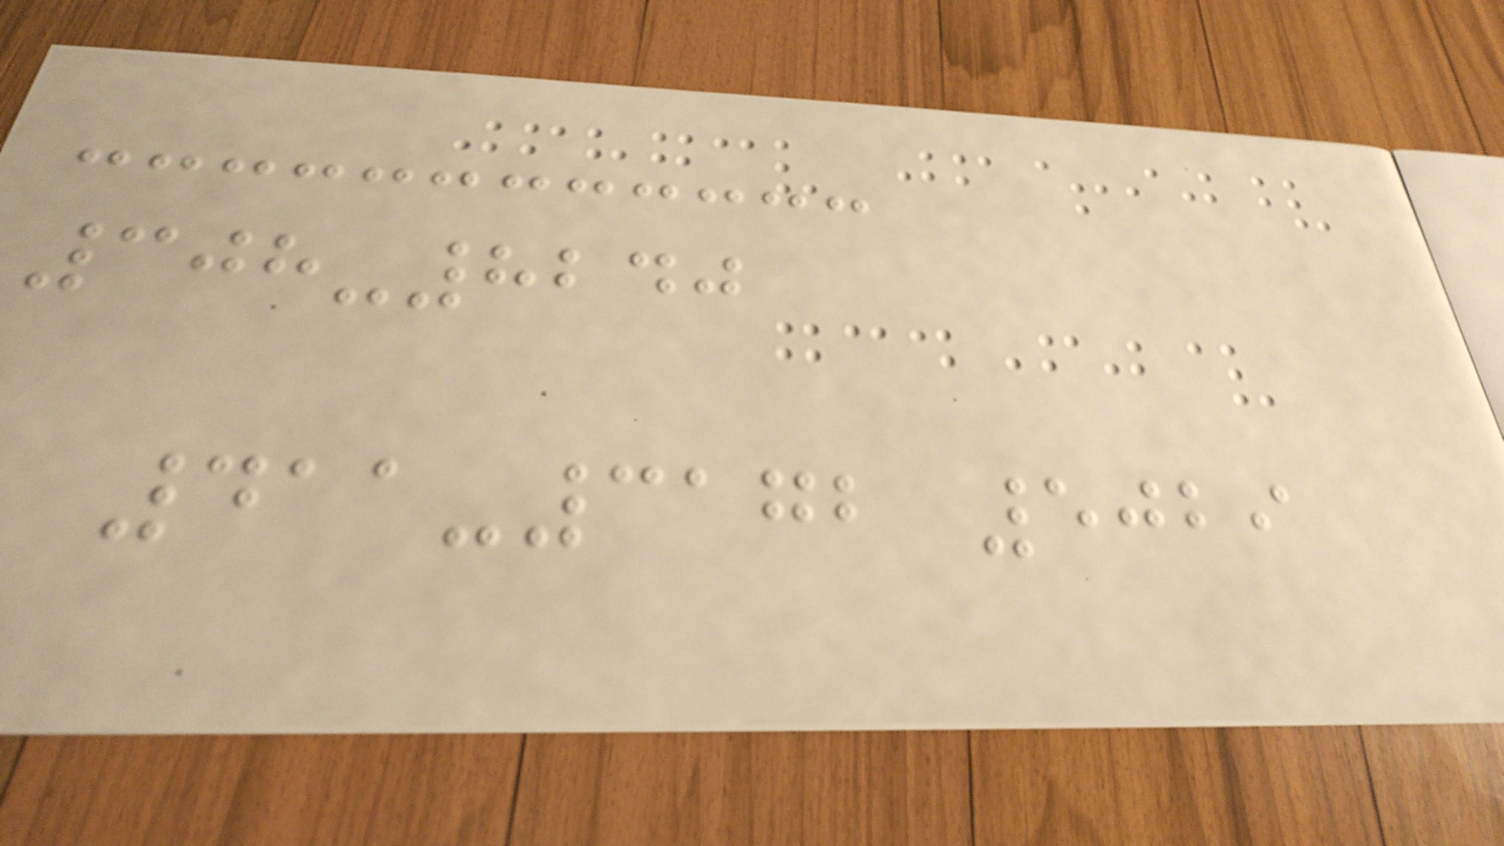308-8240
411-3172 5029
